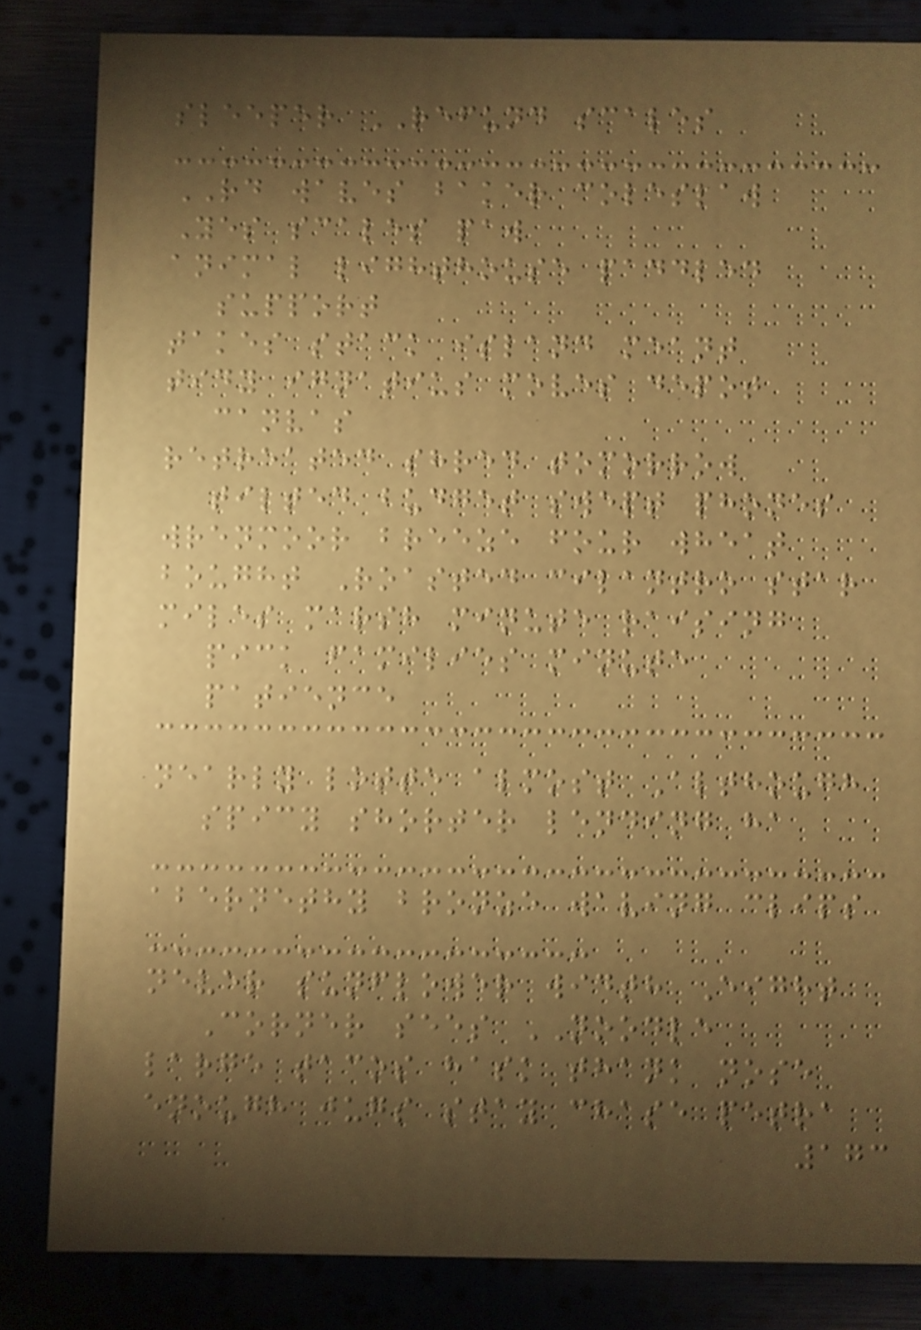sleeper REFUND scales
RD waves baker coleslaw
Yes scales paw
animal lighthouse paddled
support
takes stack island meant
tidy ignatius moves depot
canvas
retreated shred tomorrow
tilted budget swept phones
wrenmoor breeze four wheat
bought Roasted cilantro star
miles marsh minute raising
pick families minute
patience
nearly lotte almost Although
spicy shorter lending ha
abernethy bronze waving clips
never sunflower width Eight
Corner sees NOODLE
large tacos hask thank nose
enough jugs stay chase petra
173
